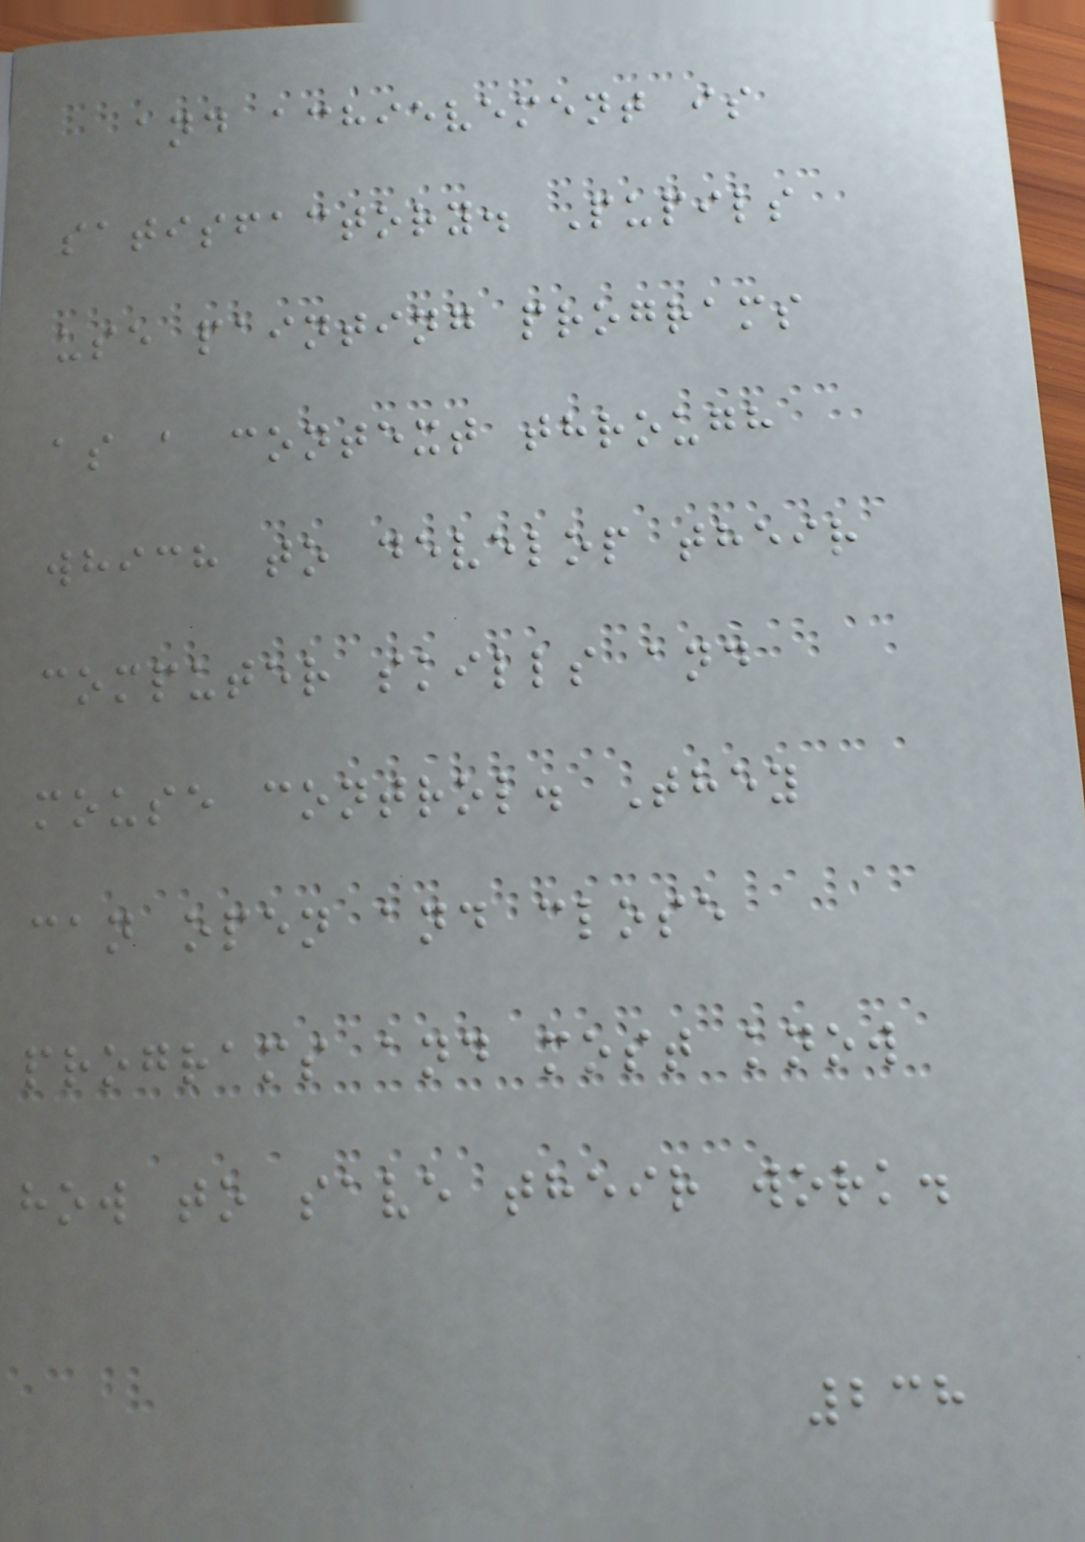and achievement is
satisfactory. Pupils
use painting programs
as a context through
which to develop their
computer skills and
mouse control. They
can open and close
programs and most know
how to save their work.
238
